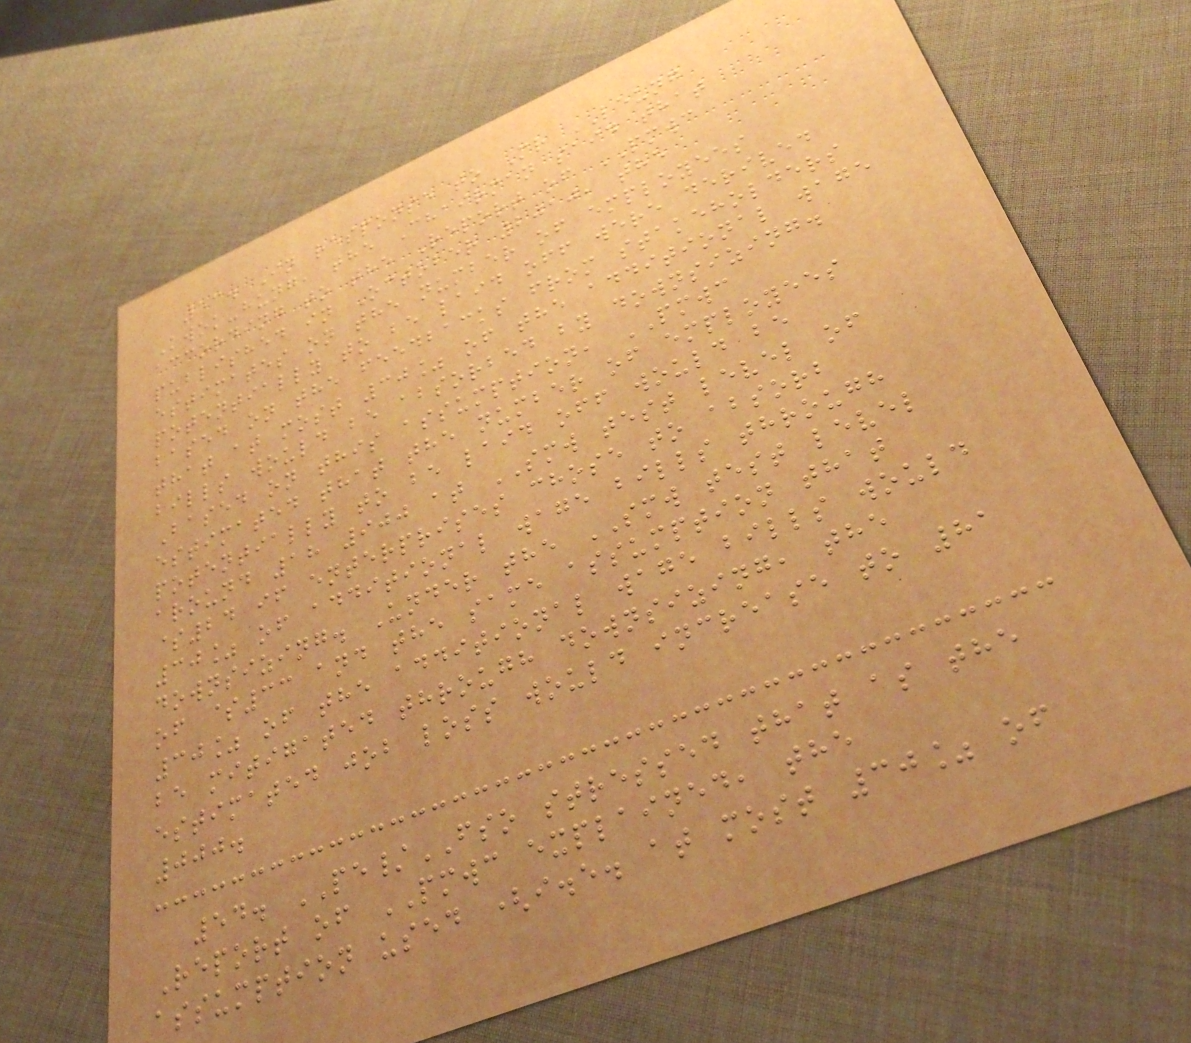53. In response to Mr LEUNG
Kwok-hung, the Chairman said that
according to the Report of PMWC
published in October 2010, the
estimates on the number of employees
potentially to be laid off were derived
based on the feedbacks from stakeholders
that at most 30% of the additional wage
bills would be absorbed by downsizing.
Based on this assumption, PMWC
estimated that the number of employees
potentially to be laid off would be
around 18 900 at SMW test level of
$24 if enterprises chose to absorb
30% of additional wage bills through
downsizing. Under the SMW test level
of $33 and the same assumption that
30% of the additional wage bills would
be mitigated through downsizing, the
estimated job loss would increase to 81
000.
54. PE/FSO stressed that as the
Report of PMWC explained, the
assumption used (i.e. at most 30% of
